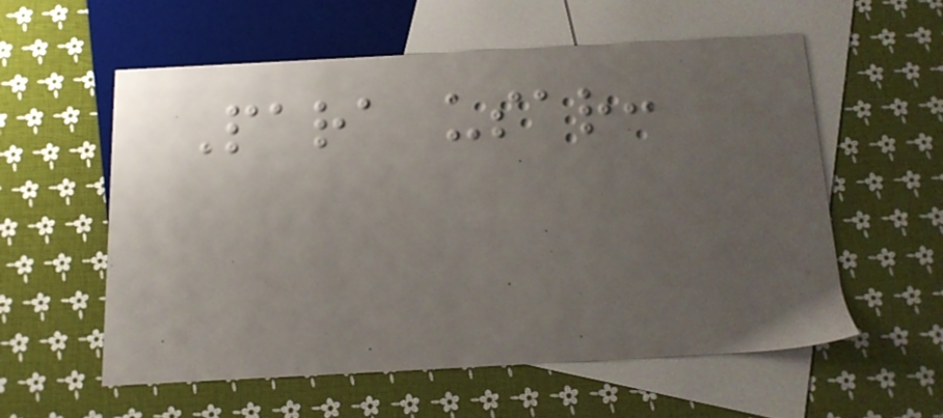Para usar:
